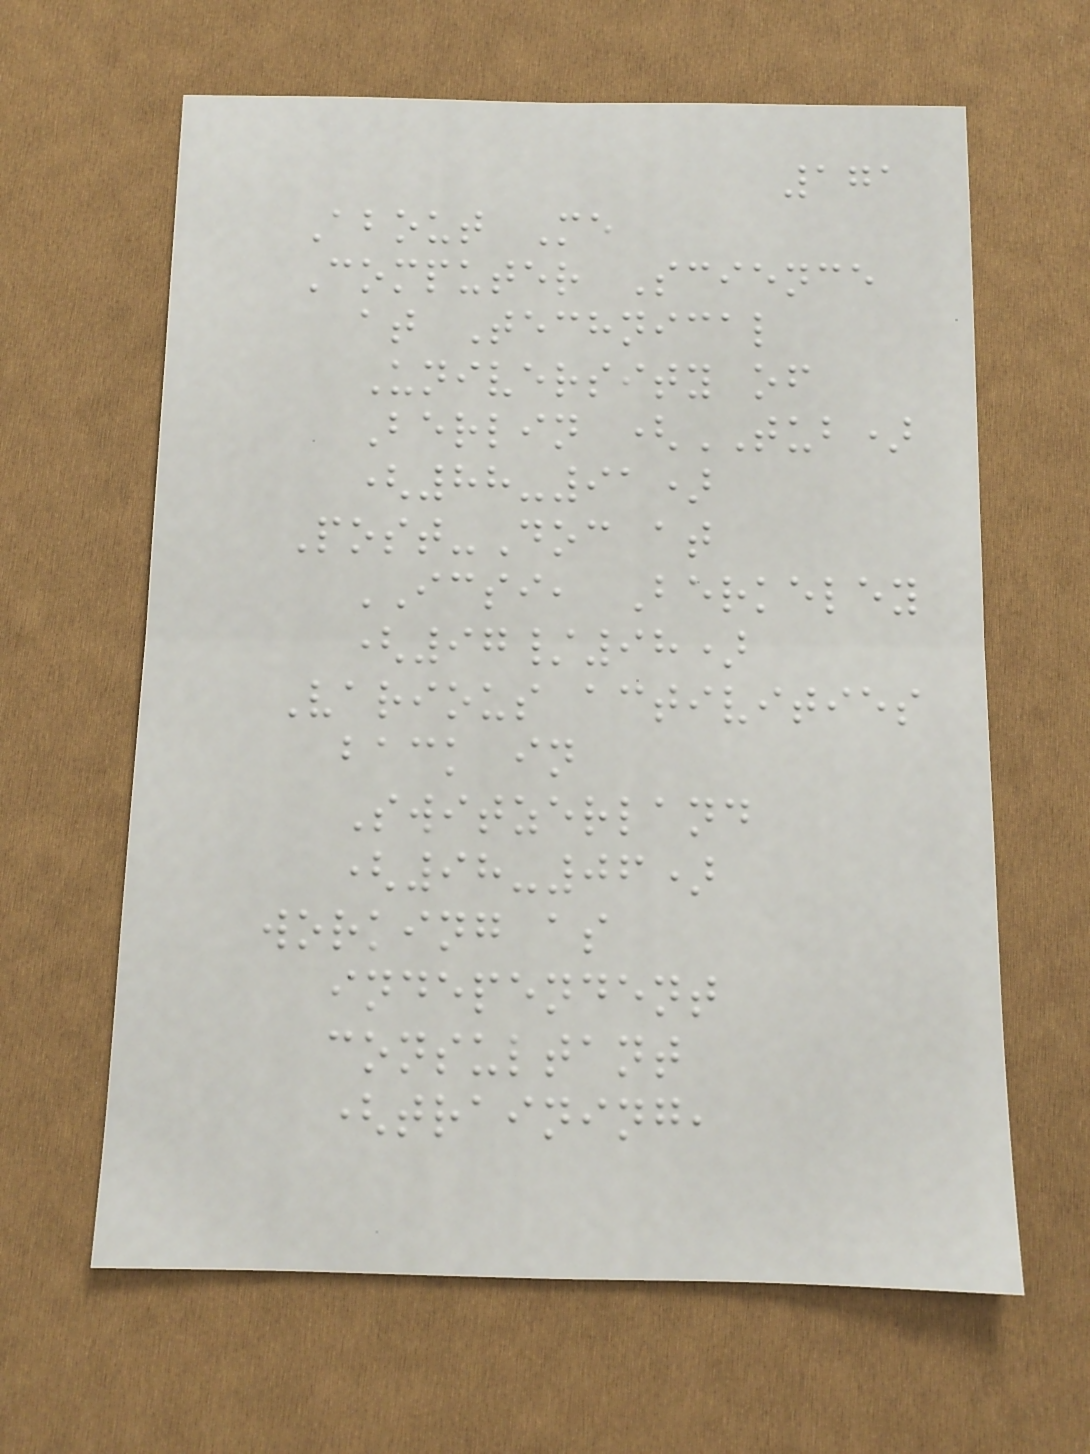171
About Me
Computer Science
at Technical
University of
Berlin (TUB)
(88-91)
Post-Doc at
ICSI, Berkeley
(97/98)
Various activities
back in
Switzerland
(98-06)
working as
independent
consultant
(training,
